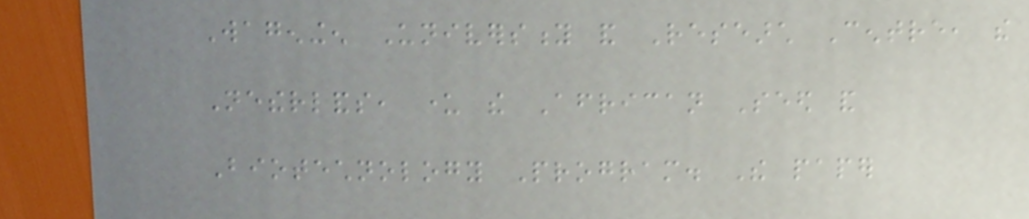Wageningen University and Research Centre, the
Netherlands, under the African Seed and
Biotechnology Program. The paper
